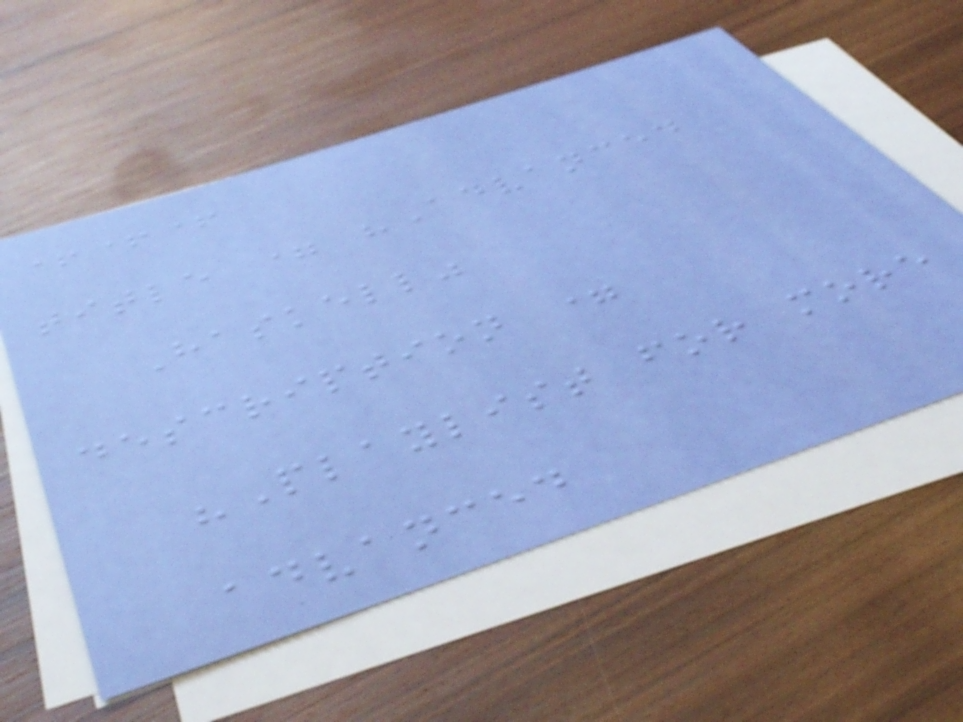+++
title = "Advanced
Haskell"
description =
"Playlist for more
advanced
